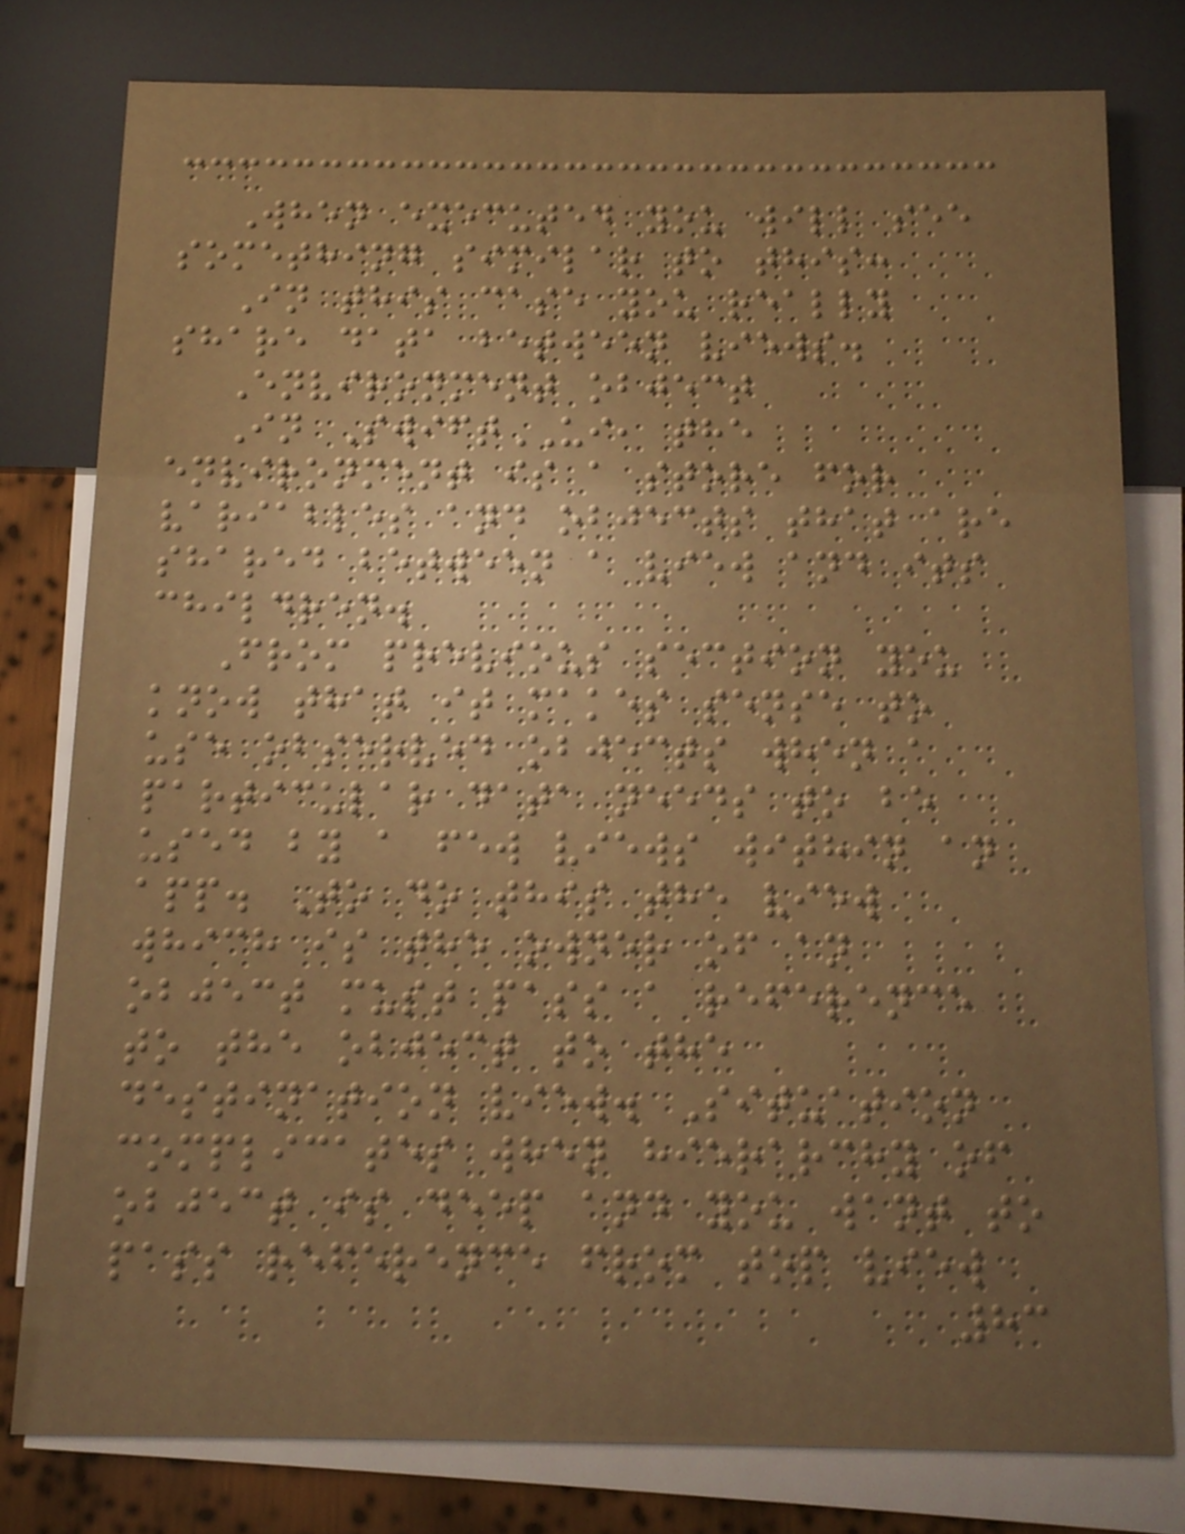When executed you will see
something similar to this:
In this case you really
share data between views.
Environment object
In SwiftUI, the
environment is a store for
variables and objects that are
shared between a view and its
children.
From previous section you
know that it makes sense to
use observed objects when a
particular data needs to be
used by a few views within an
app. To do this the view
which is the owner of an
object must pass a reference
to the object to the
destination view. Situation
complicates when hierarchy of
object is deep and you want to
pass reference from top view
83
